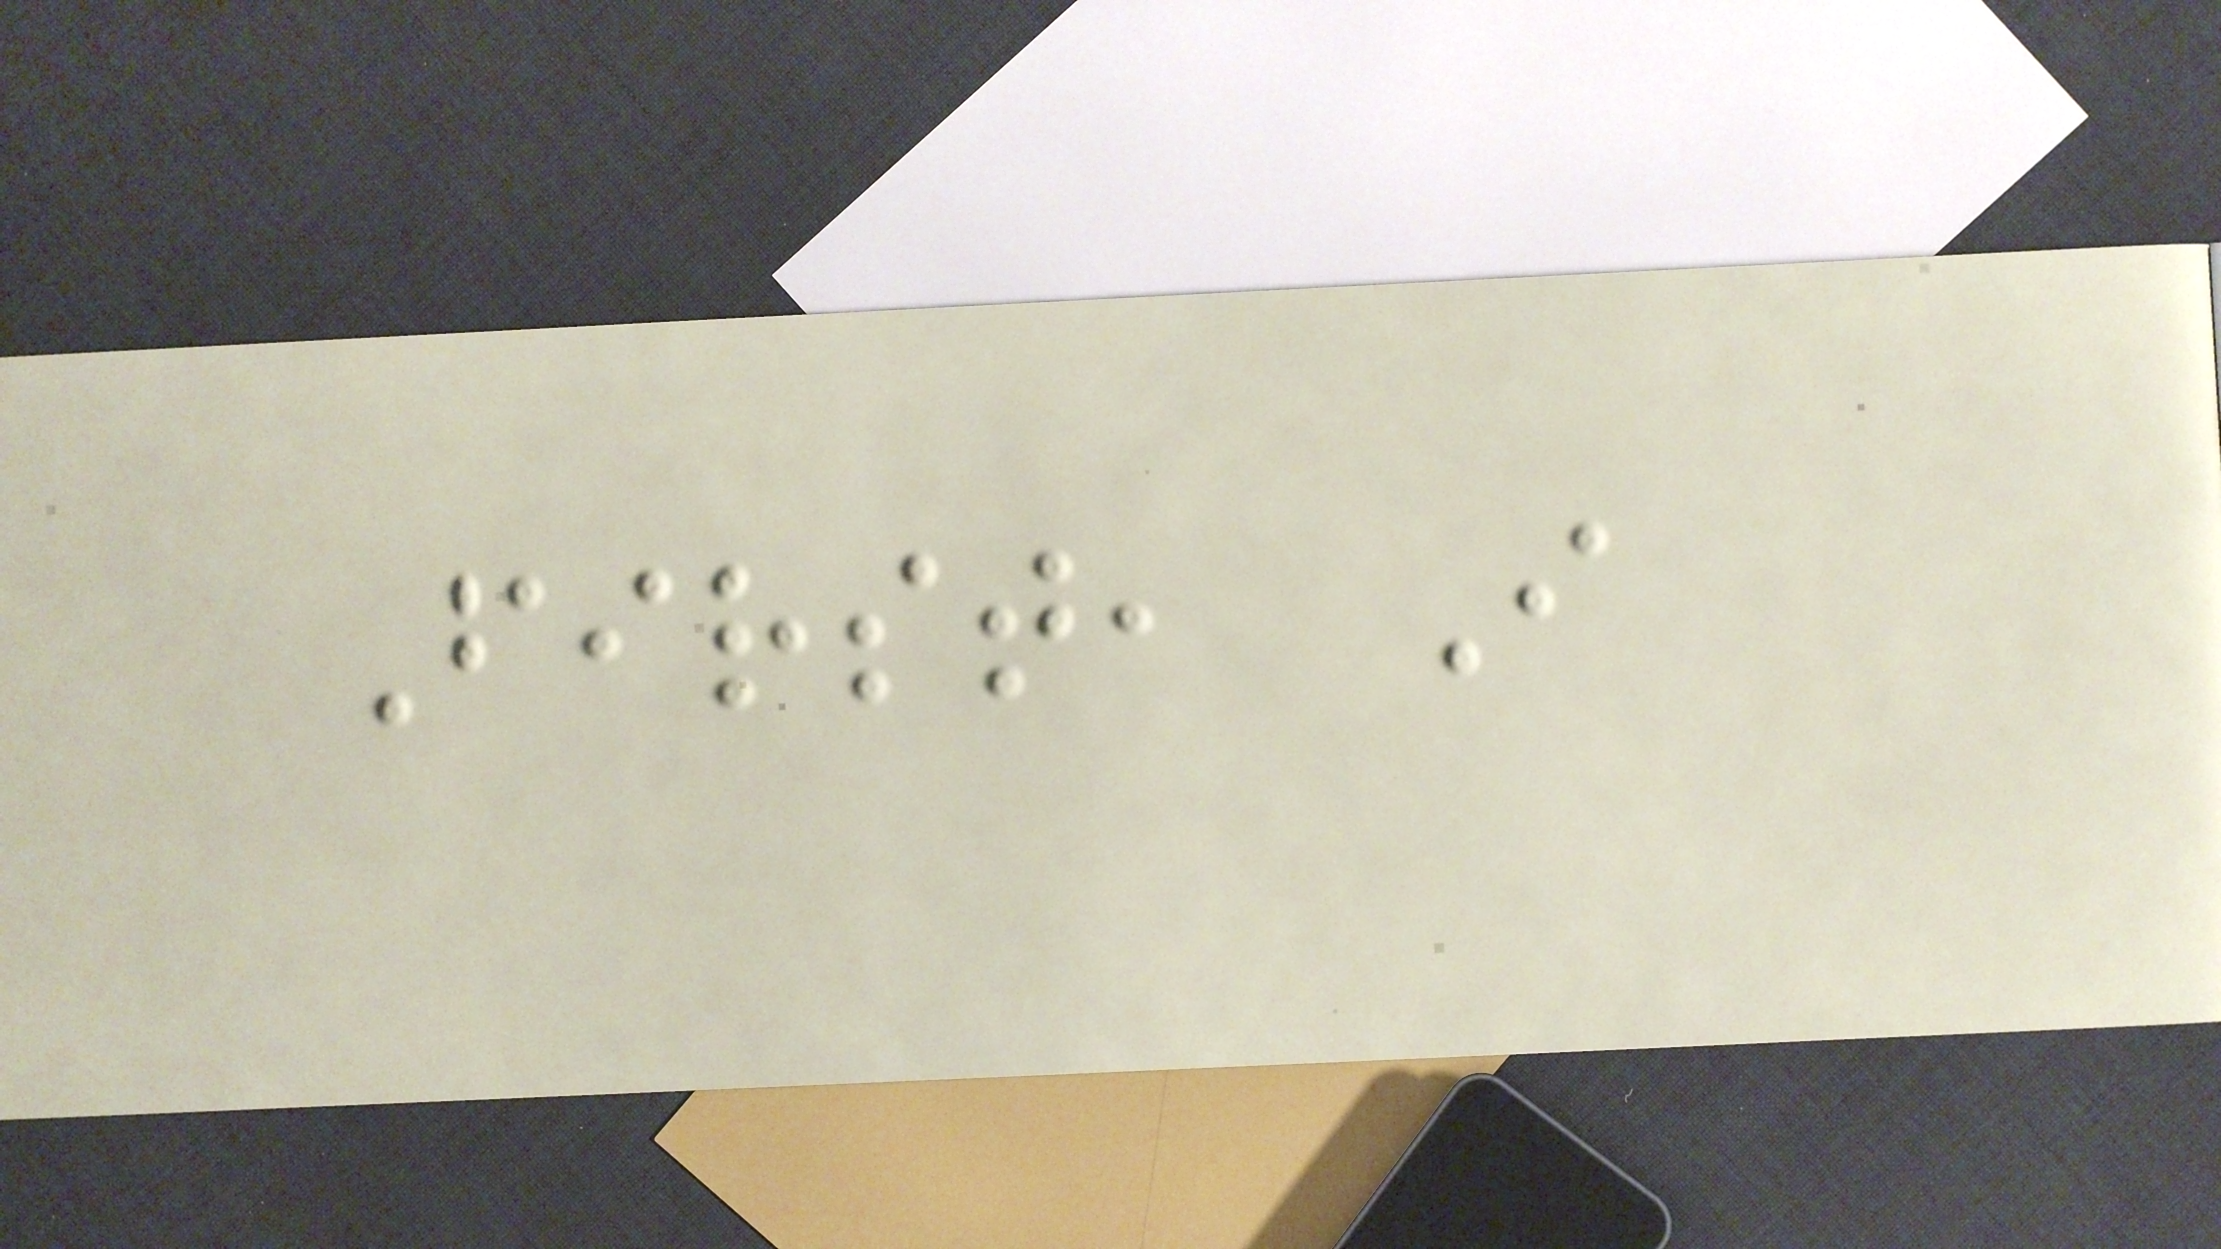First, I
